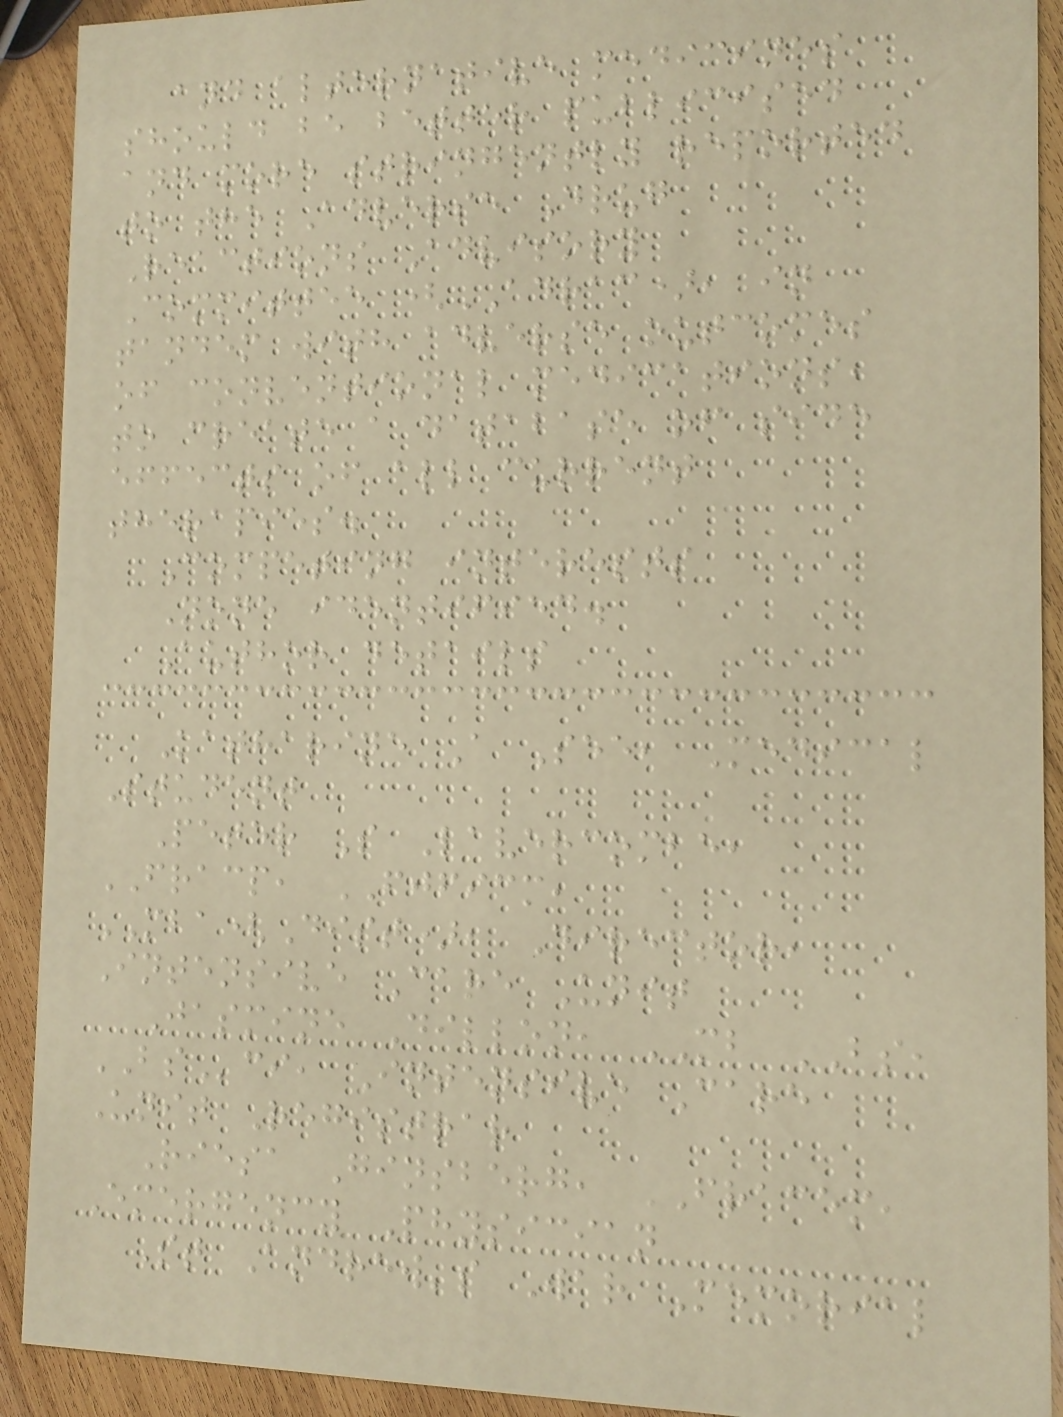and alternative medicines
should be better publicised
and more stringently reported
to the Adverse Drug
Reactions Advisory
Committee (ADRAC), in
tandem with adverse outcomes
of conventional medications,
to create a database of side
effects of all current
therapies.
Competing interests
None identified.
Author details
Katharine A See, Medical
Student
Peter S Lavercombe,
FRACP, FJFICM,
MBA(Dist), Director,
Intensive Care Unit
Jasmine Dillon, MB BS,
BSci, Intensive Care
Unit Registrar
Riesa Ginsberg, FRACEM,
Emergency Physician
St Andrew's War Memorial
